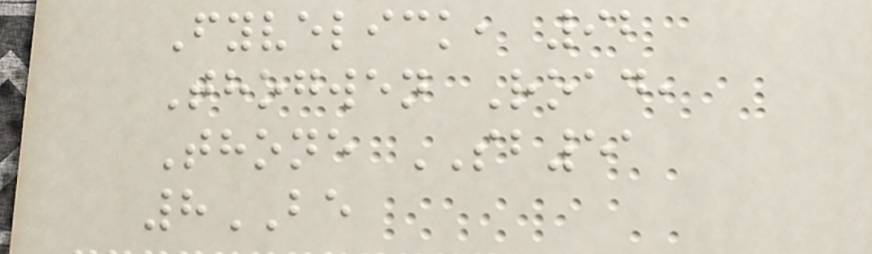Fyvelick, 92
Thogwen Road,
Thone SB51
8BE
